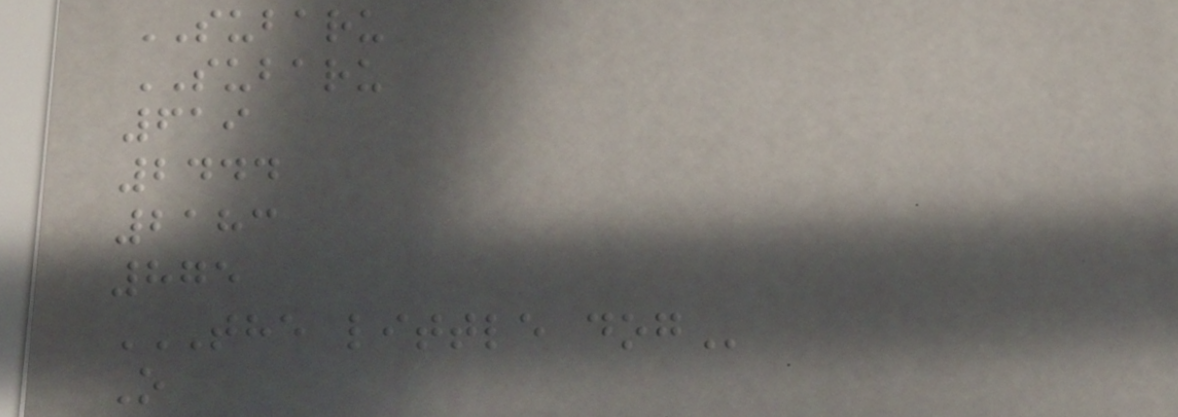SUBARU
SUBARU
619
2444
2183
875
THE LITTLE DOG
O
